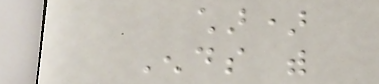char)
Ends with
